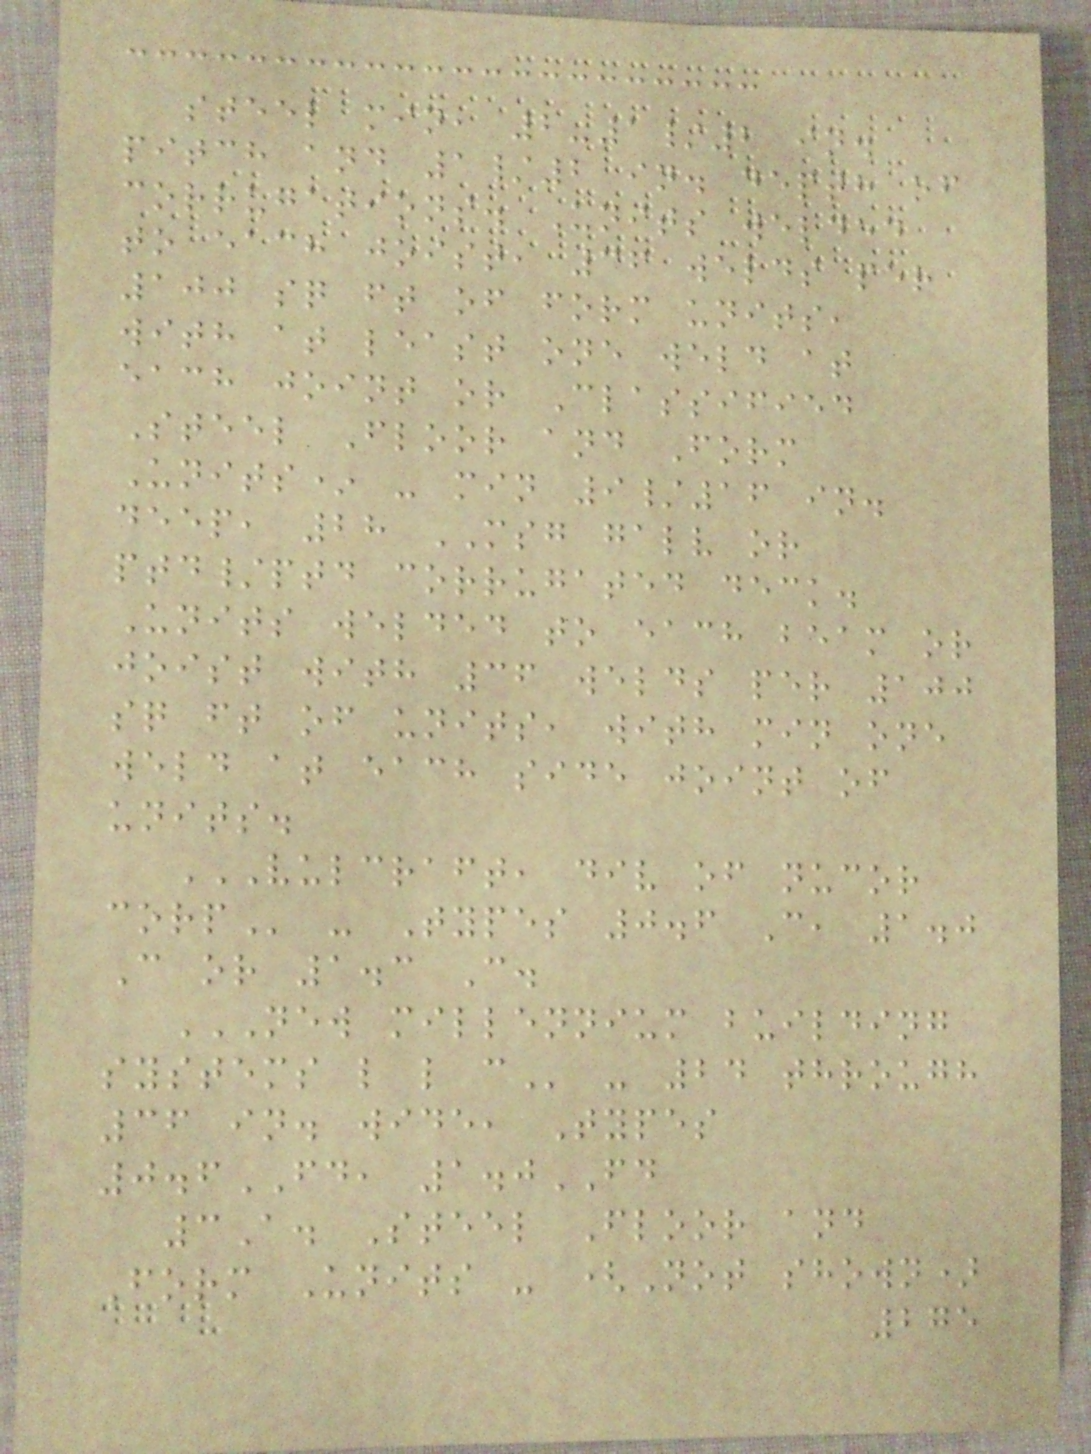steel min, 2-1/2 in.
pitch and 1/2 in. depth of
corrugations. Units welded
to each joist, 36 welds per
100 sq ft of form units,
with at least one weld at
each joint or Classified
Steel Floor and Form
Units* - min 9/16 in.
deep, 28 MSG galv or
ptd/ptd corrugated deck.
Units welded to each beam or
joist with 36 welds per 100
sq ft of units, with min one
weld at each side joint of
units.
VULCRAFT, DIV OF NUCOR
CORP - Types 0.6 C, 1.0
C or 1.3 C.
NEW MILLENNIUM BUILDING
SYSTEMS L L C - 24 through
36 in. wide, Types
0.6FD, 1.0FD
3A. Steel Floor and
Form Units - (Not shown)
275
